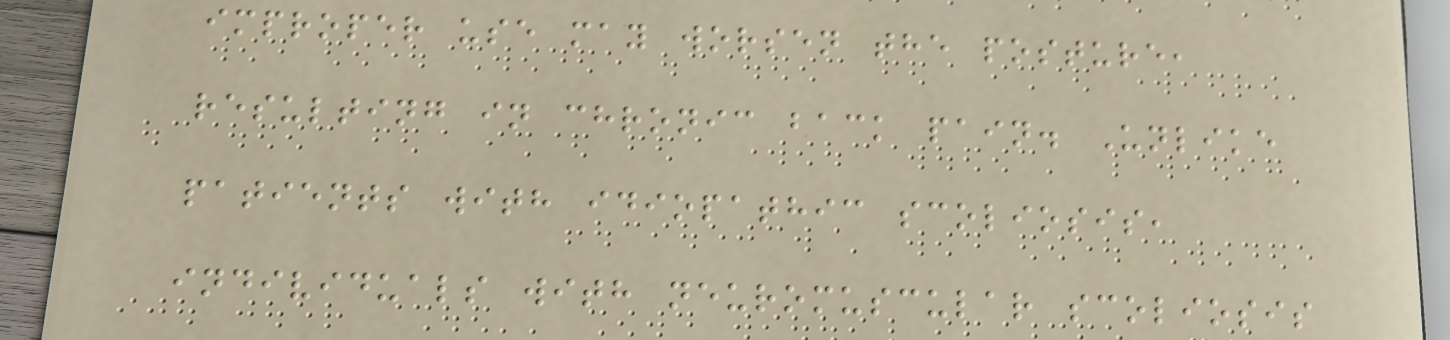improper use may worsen the posture,
resulting in chronic back pain. Unlike
patients with idiopathic scoliosis,
individuals with neuromuscular scoliosis
